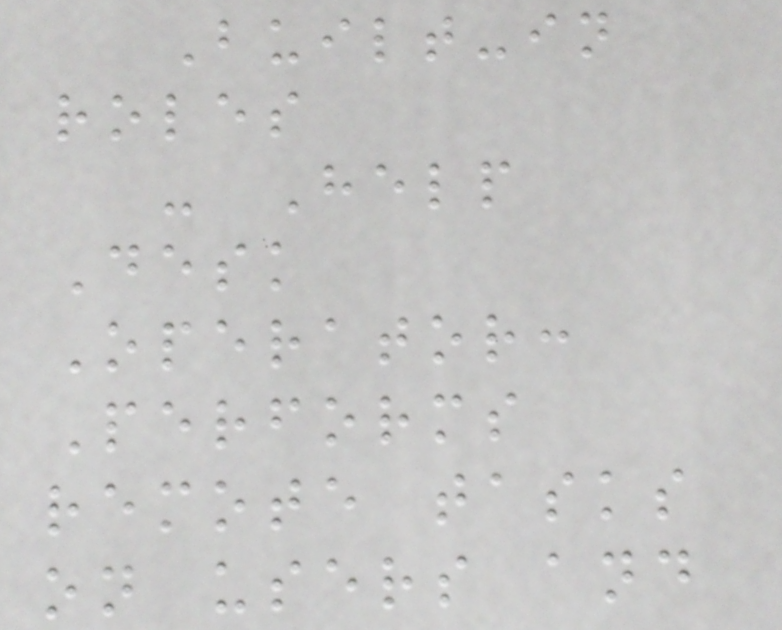Built-in
roles
- Help
Desk
Operator:
Performs
remote tasks
on users and
